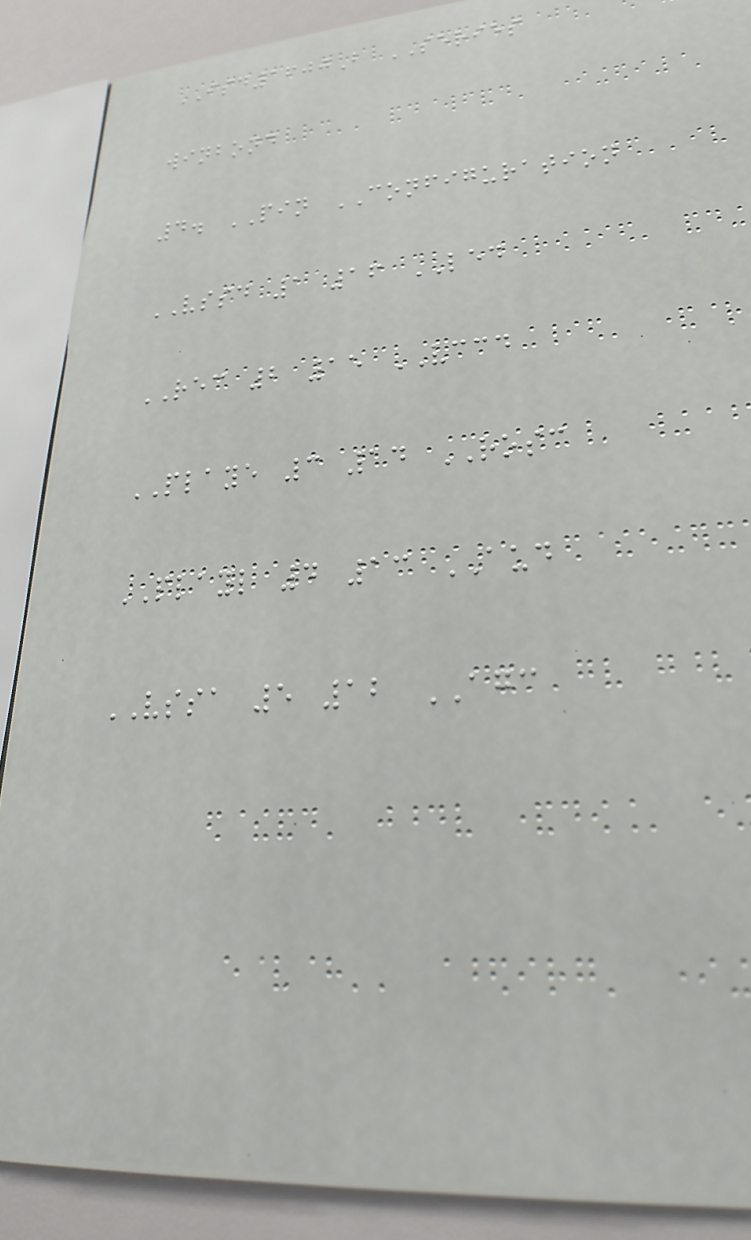ISD1600B SERIES
winbond
4. PIN CONFIGURATION
VSSD 1 16 LED
REC 2 15 VCCD
PLAYE 3 14 ROSC
PLAYL 4 13 AUD
VSSA 5 12 AGC
